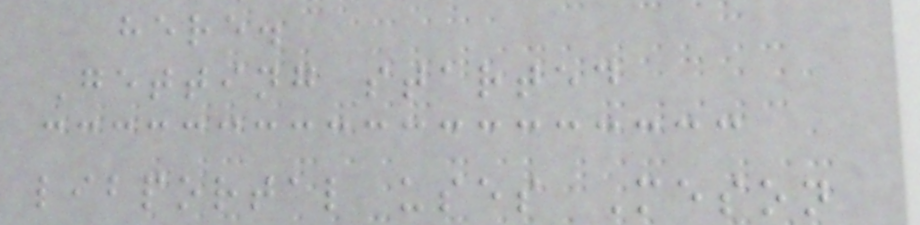here.
Getting started
libportal uses Meson
